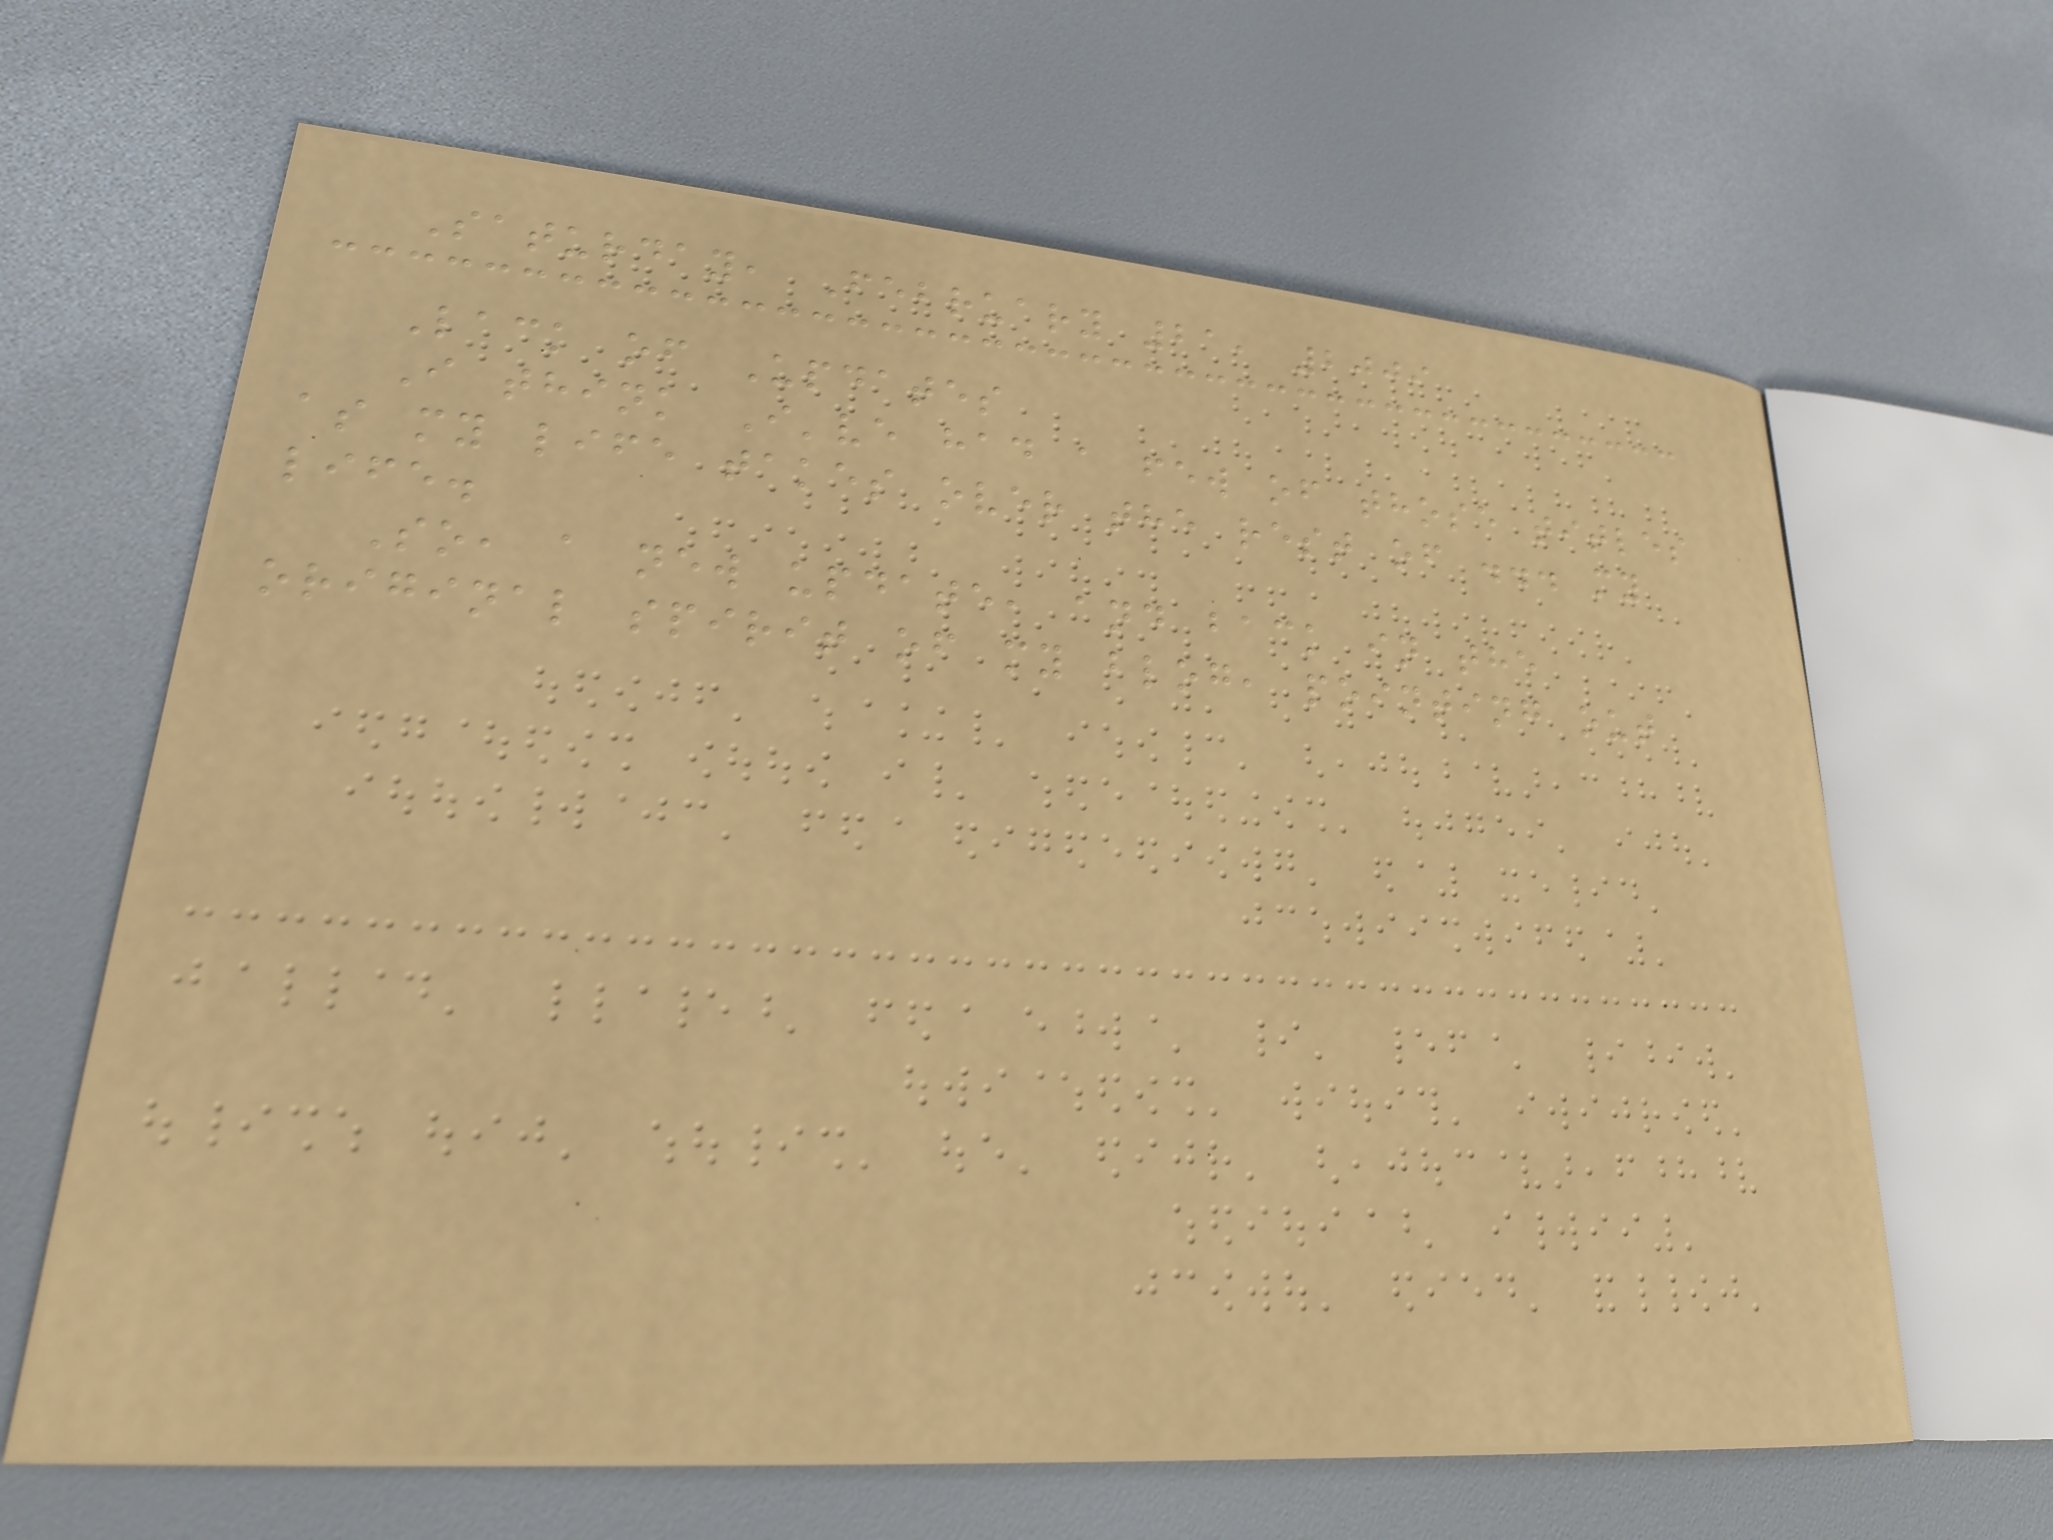Saturday, February 21, 2009
Lack of Updates
I think I've had a few of those titles
as my life takes over the rest of ... my
life.
So, a new update, and back in the
original spirit of my blog, pointing out
